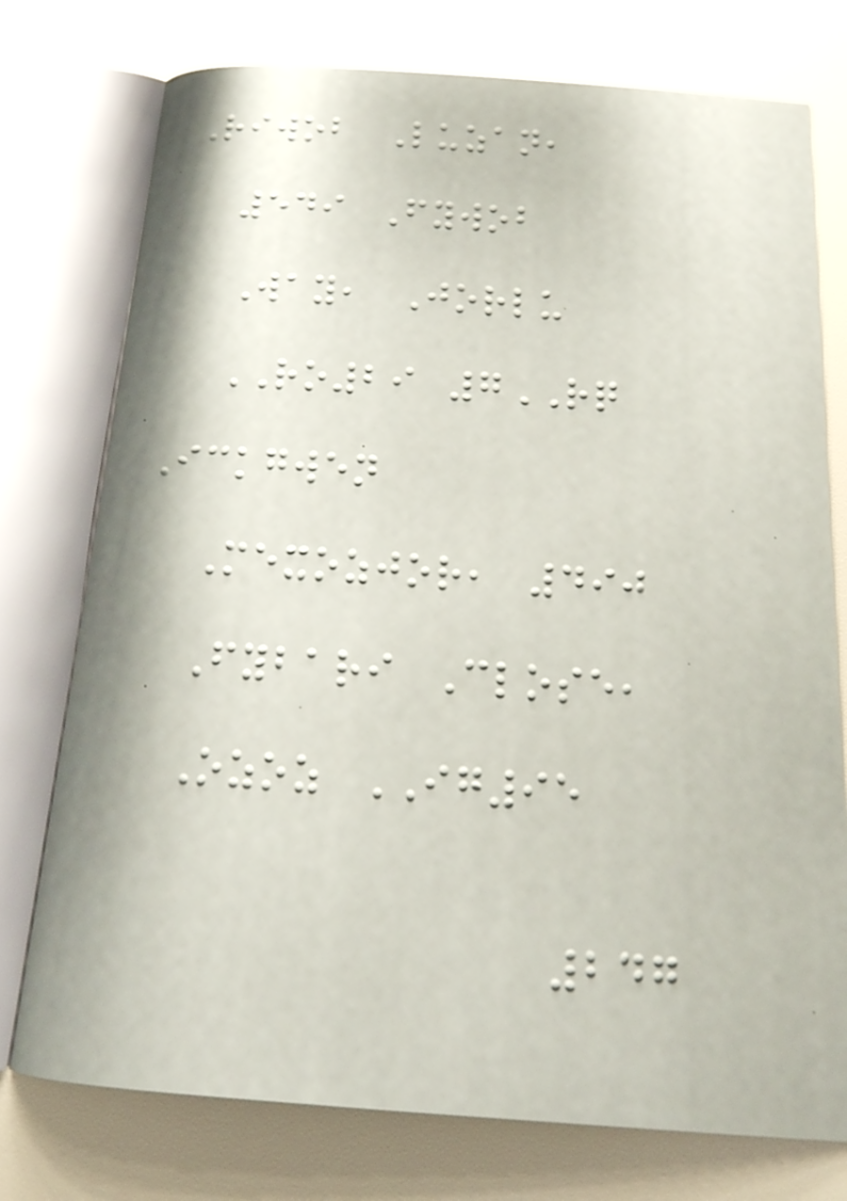Riwob Luzan,
549 Fywob
Way, Jorlu
RO29 7RQ
Ickgwen
Mexozjor, 490
Fybari Close,
Ozoz IG95
247
